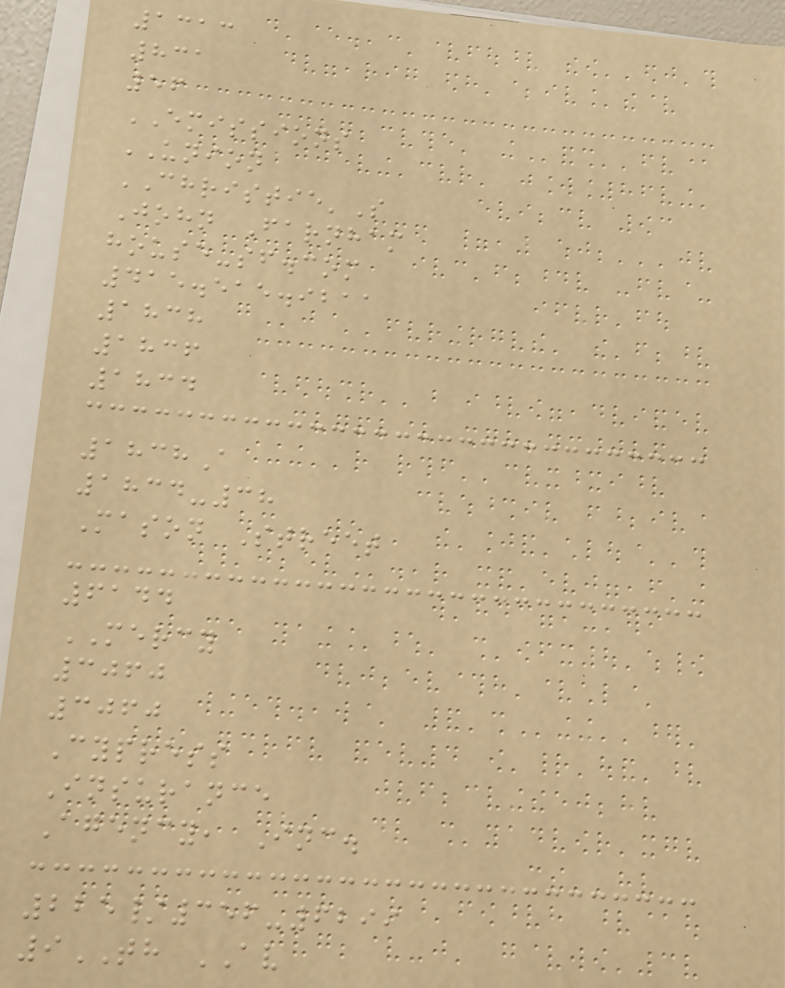1313
831
56
EMISSIONS
UNION
CHRISTIE'S
John Farnham
house-sf.com
415.515.9211
1838
1836
1834
1838A
1834-38
Mason Street
6144
MERCY
3060
3060
Cypress
Insurance
Agency, Inc.
225/356-6299
9TH AV
